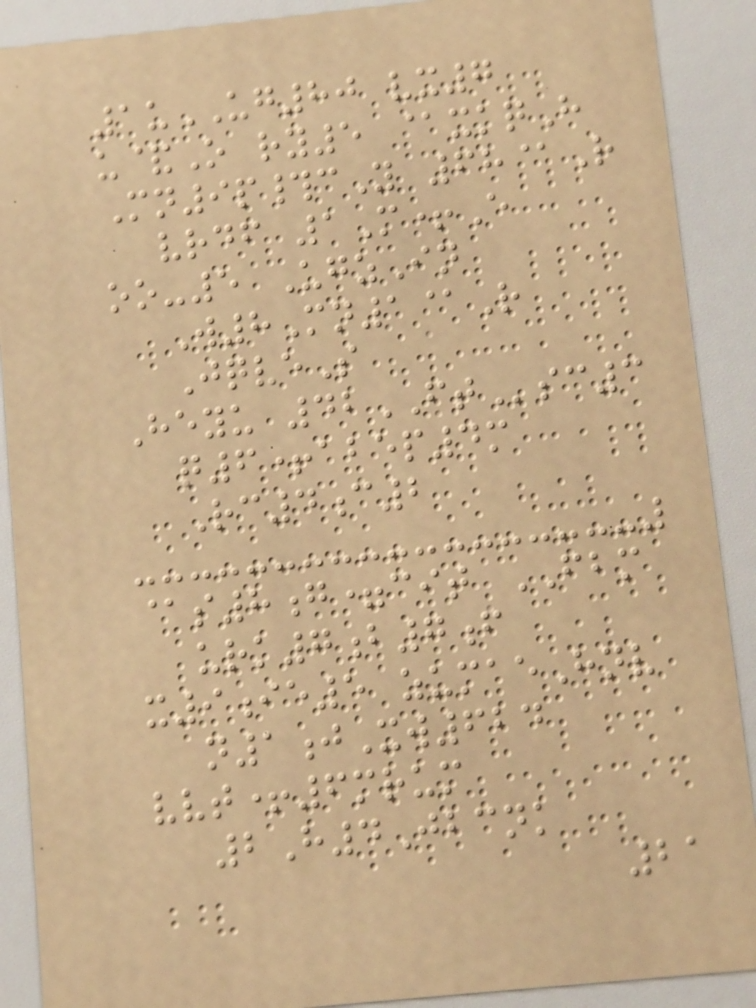1uUG80 vx7
u&O ry5 @xkqH
Mn9p#cY 68@R
vrdf 1M+E
oo-5 UgzIn
W8Mn1@R
JqveS
Heyu 42FTsc3
q6+abep4m
Rc4c2
@s8g=cit FBM
urk7b7f
x9ie5 zumaeHnv
n1jXw624
vvt+6mrum
2H4Jbcnk
21
